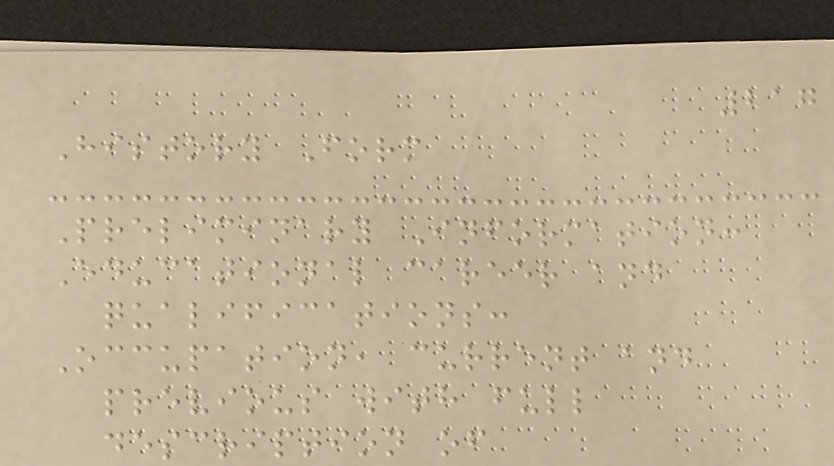217
History Form
Preliminary Information:
Educational career and
qualifications:
Occupation, current and
previous with full
description of
